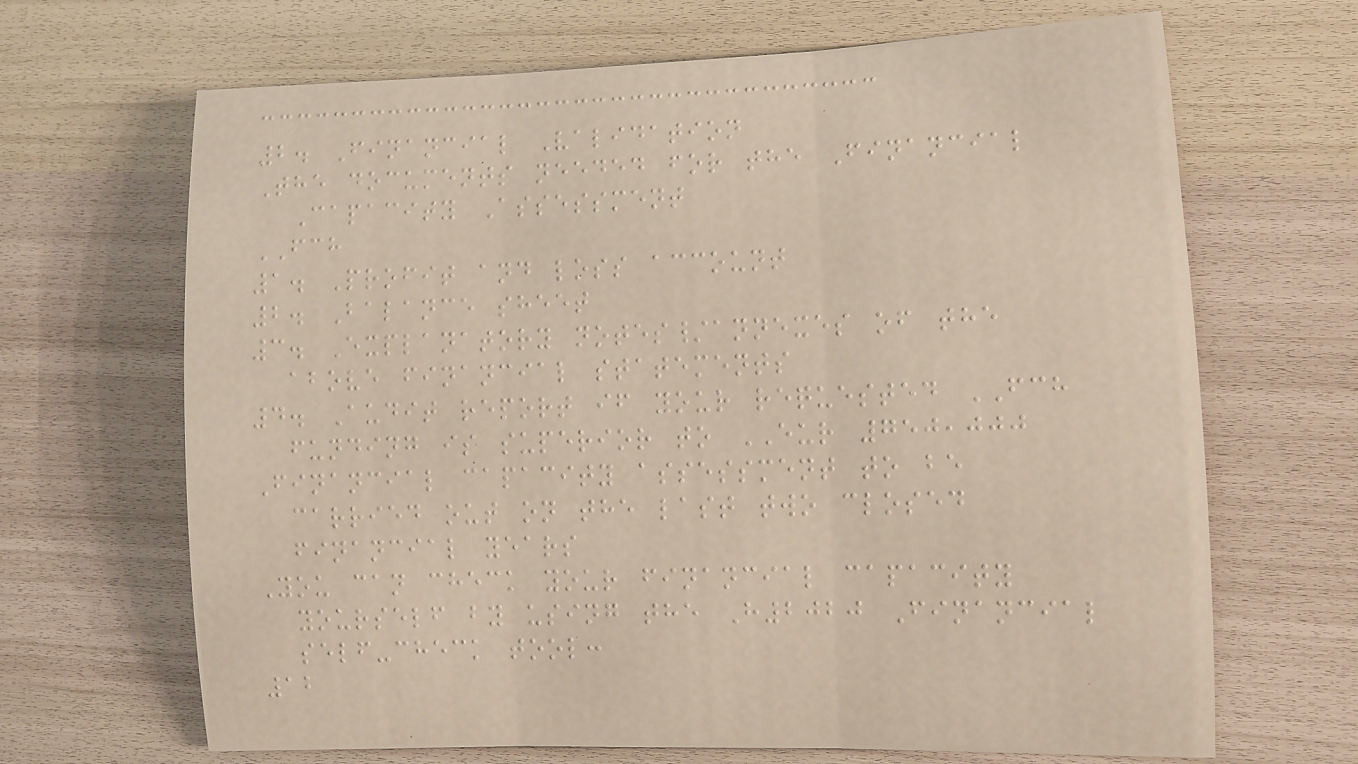2. Financial Validation
The documents needed for the Financial
Capacity Assessment
FCH
1. Profit and loss account
2. Balance sheet
3. Explanatory notes/annexes of the
above financial statements
4. Audit report if your requested FCH
funding is superior to EUR 750,000
Financial capacity assessment to be
carried out on the last two closed
financial years
You can check your financial capacity
yourself by using the H2020 Financial
self-check tool:
12
